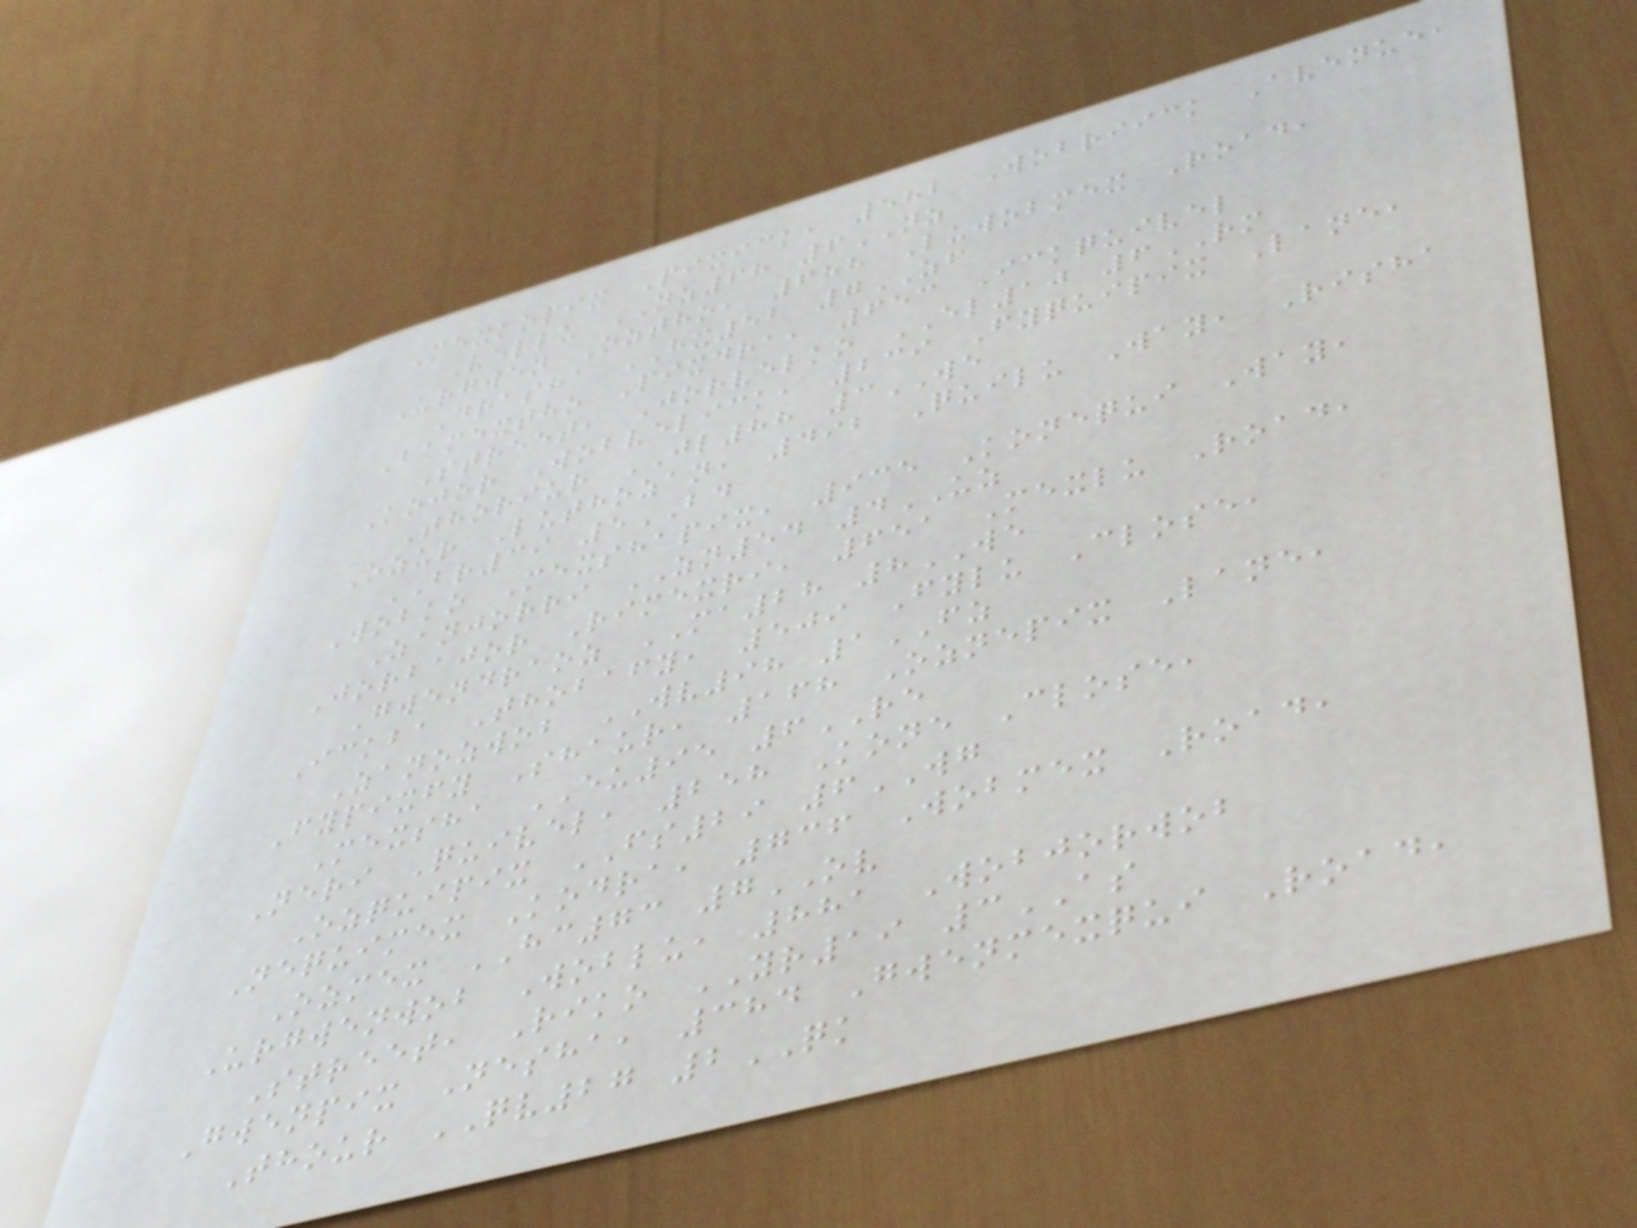Mexkopix Pixick, 582 Wobriick Avenue,
Vellu NZ68 6NZ
Urgwen Oztho, 688 Luwobmex Road,
Drasha HX52 7ZF
Bamextho Pixdra, 653 Ickquivel
Street, Jorvelko EL10 6RM
Kojor Wobvelick, 239 Fyquipix Lane,
Thoriur JL88 3WE
Ozur Luthozan, 492 Quilu Way, Risha
BR39 5BD
Wobko Mexshapix, 935 Konequi Way,
Zanjorri ZN54 4UZ
Jorbajor Rimexri, 651 Mexlu Road,
Gwendraoz MA28 8WE
Ickba Thobafy, 509 Fylu Close,
Zanozwob WV98 1FZ
Fypixfy Shaur, 168 Oznepix Lane,
Mexsha EU95 6RE
Neri Quivel, 258 Kone Close,
Ozquipix FS29 6WG
Nequimex Kodra, 736 Wobmex Road,
Ozmex HC73 7OV
Urgwenwob Woblu, 881 Wobjorwob
Street, Riko YR19 3AS
Gwenpix Nesha, 384 Gwenmexqui Road,
Thour QV27 2QK
